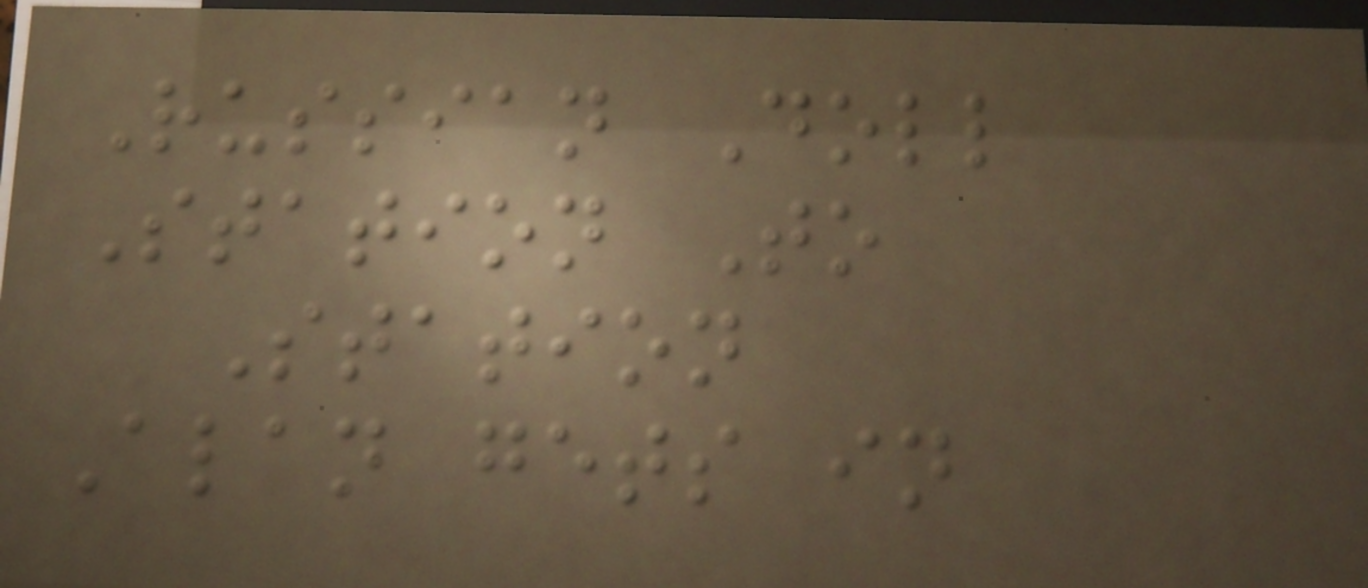Russian Doll
Station To
Station
Alan gets in
